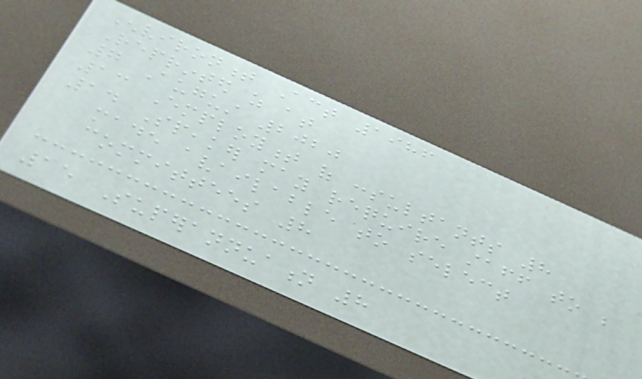Environment Act 1986
Reprinted as at
7 August 2020
13 Employment of consultants 8
14 Speaker may require staff to be
made available to select
committees 8
15 Superannuation 8
